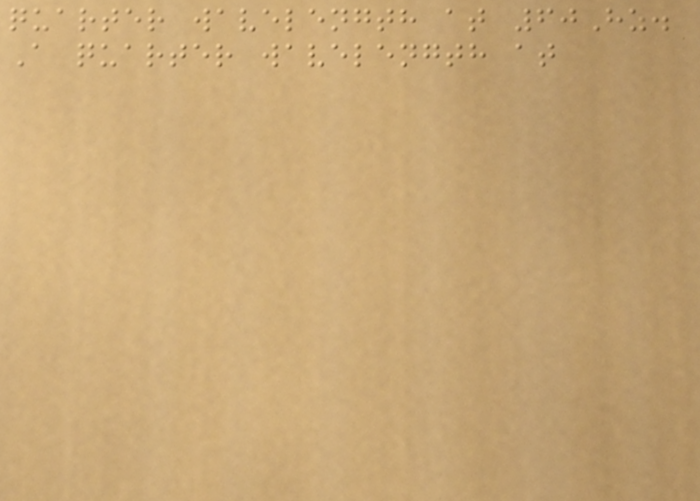quarter wavelength at 60Hz.
A quarter wavelength at
